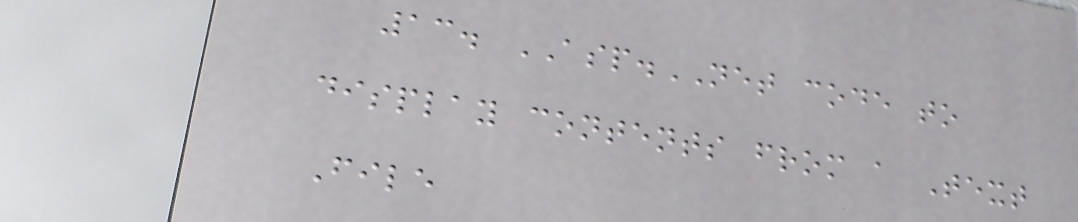13. ASP.NET code to
display contents from a Text
File
